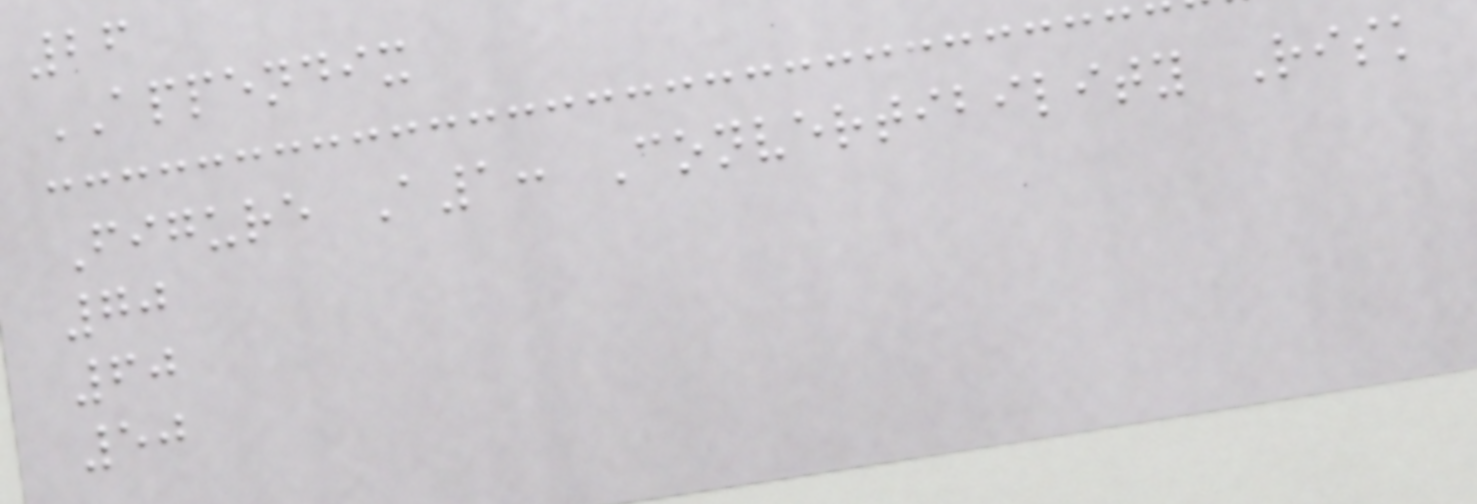26
APPENDIX
Figure A1: Convertibility Risk
70
60
50
